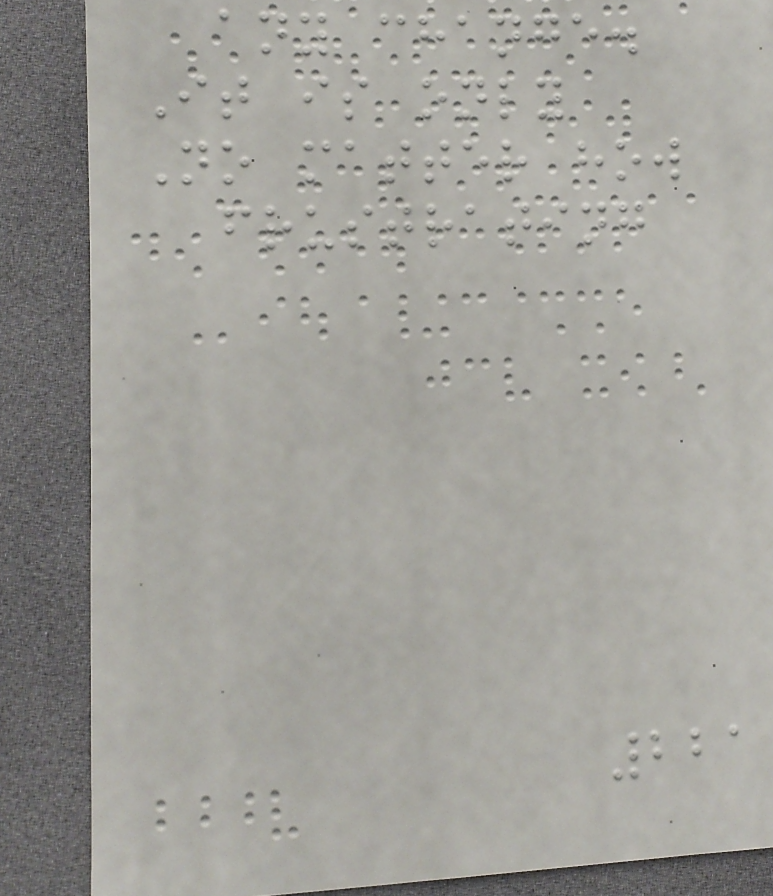any change.
It is only
No matter how
frustrating
221
